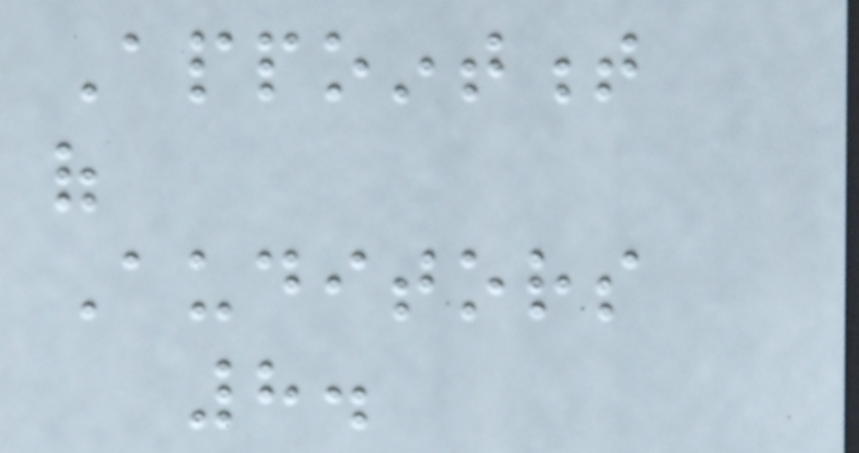Appointment
of
Auditors
8.
